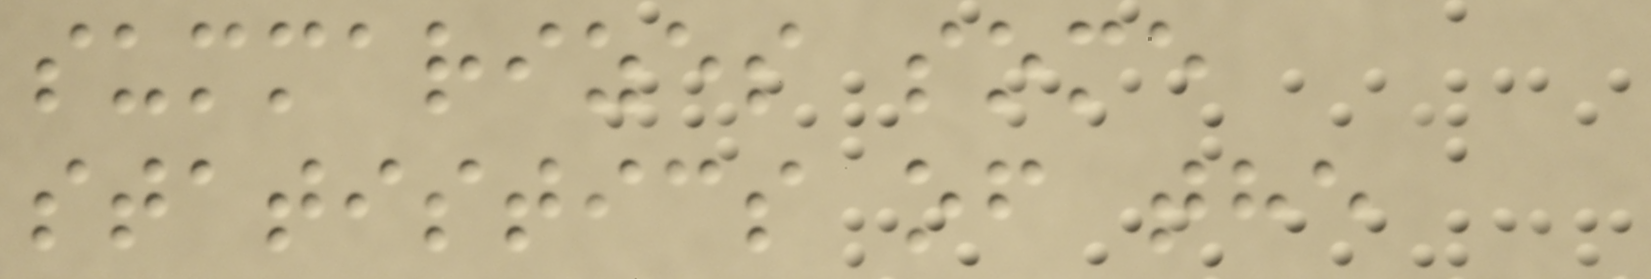summarizes some
statistics of the
